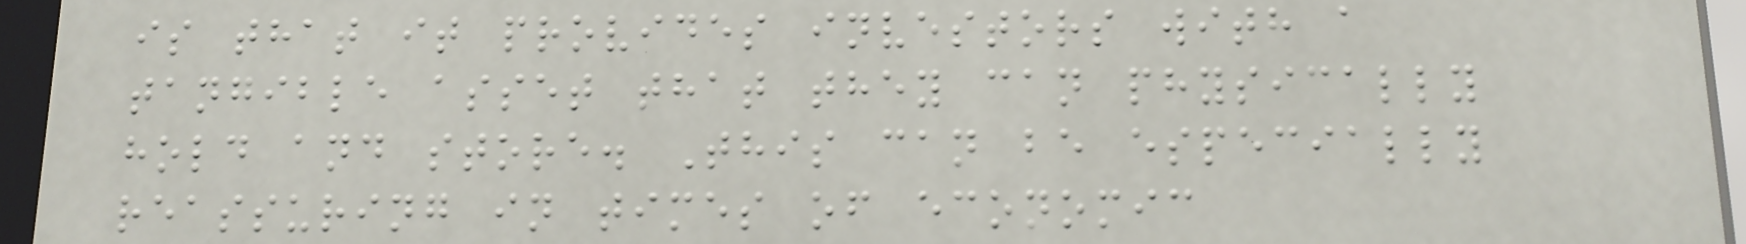is that it provides investors with a
tangible asset that they can physically
hold and store. This can be especially
reassuring in times of economic
